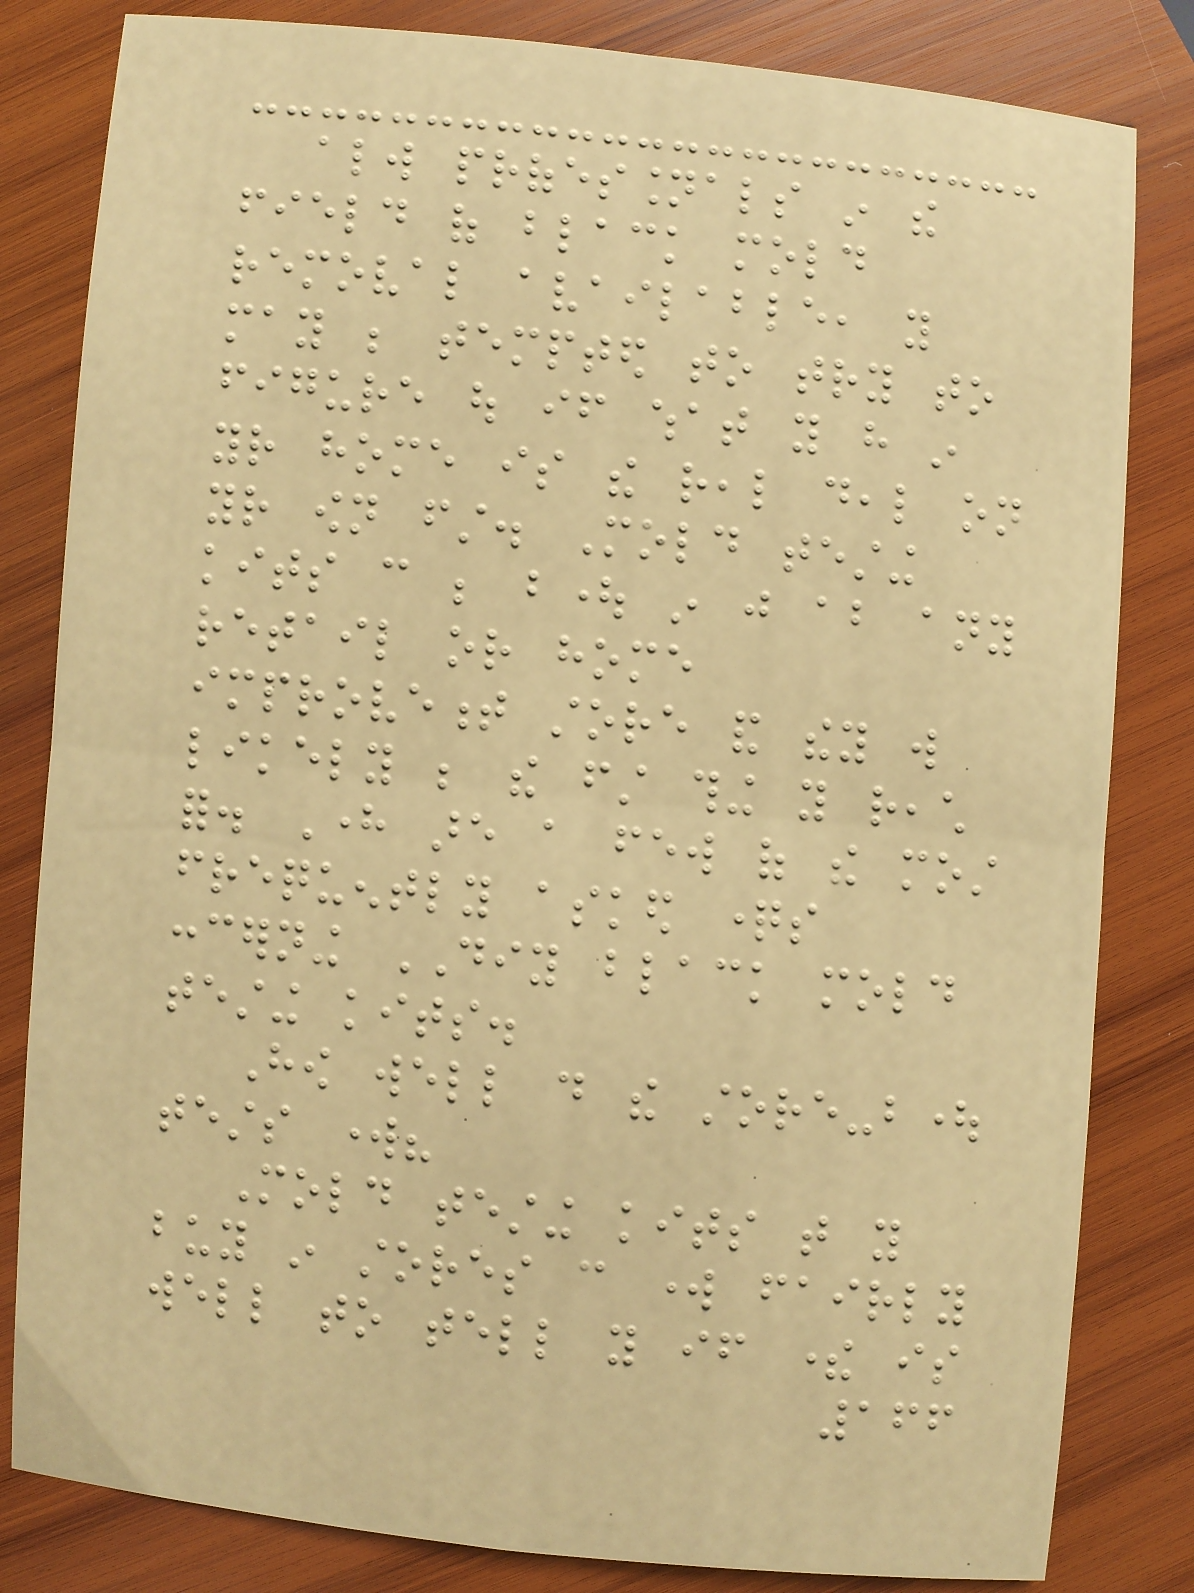always professionals in the
field of black mold
removal available, you
may be tempted to try to
figure out if what you have in
your home is the real deal on
your own first. Mold testing
kits can be bought in just about any
retail or home
improvement store and they will
likely be the first thing you reach
for. Here are a few of the most
frequently asked questions
concerning DIY black mold
testing kits.
How well do the store-bought
tests work?
Mold testing kits that you
buy in stores can work fairly
well to tell you if there is
166
